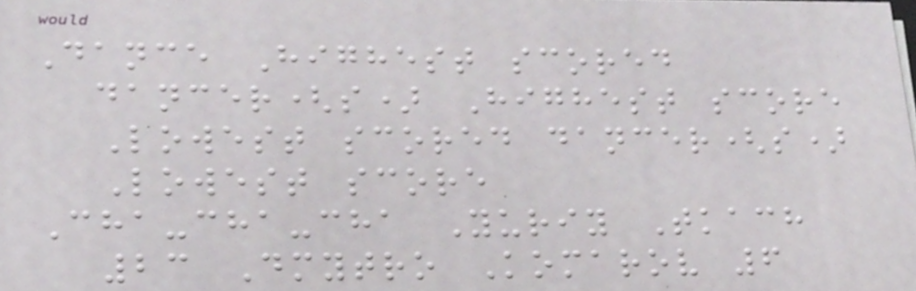Dance Highest scored
dancer(s) Highest score
Lowest scored dancer(s)
Lowest score
Cha-cha-cha Yuriy Tkach
23 Dmytro Komarov 6
